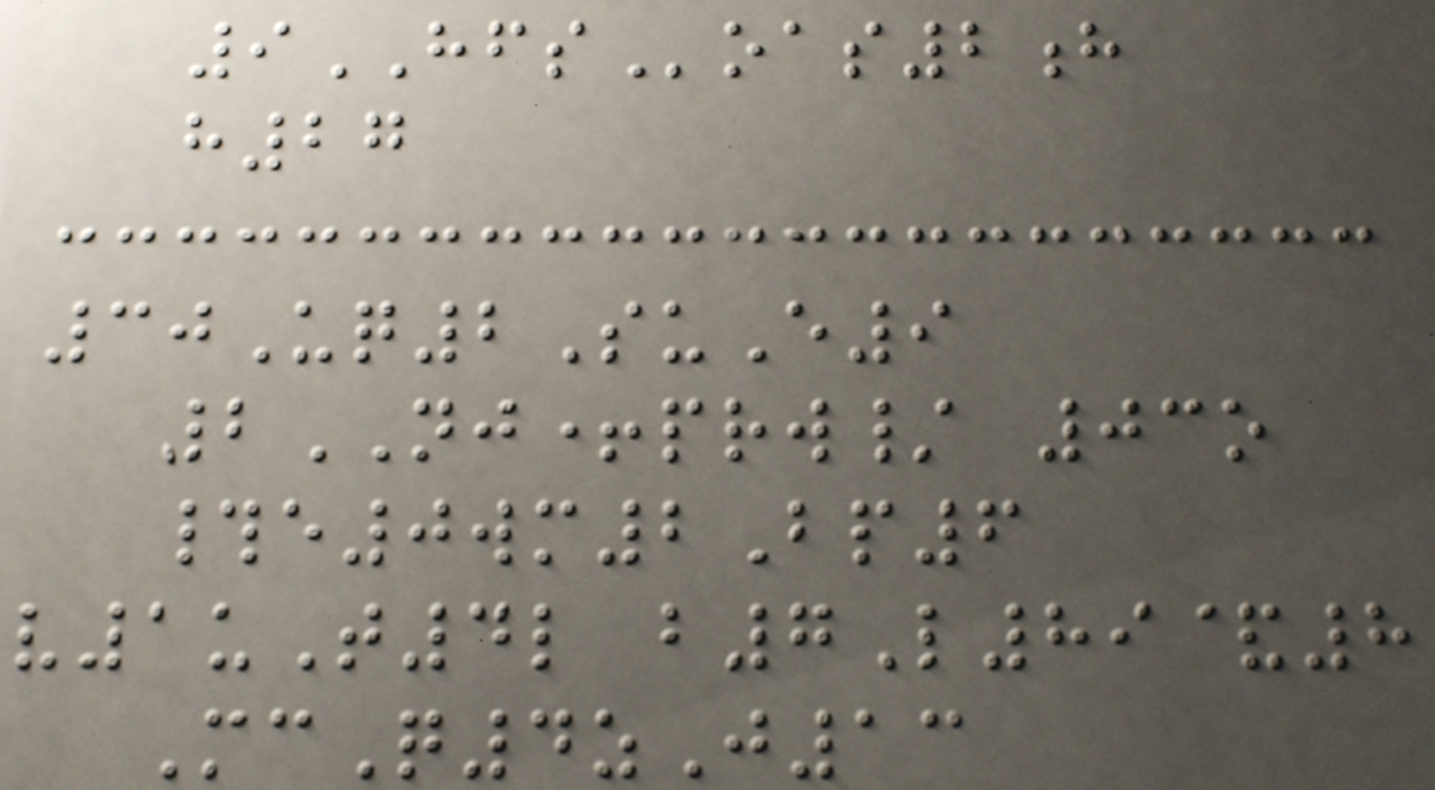9HFSoas2h
h27
30Uq2SuE9
2NJ+prw/ 03o
#e0wm2Bp6
v1uT4l b7L89&8
McQ4zJ13
